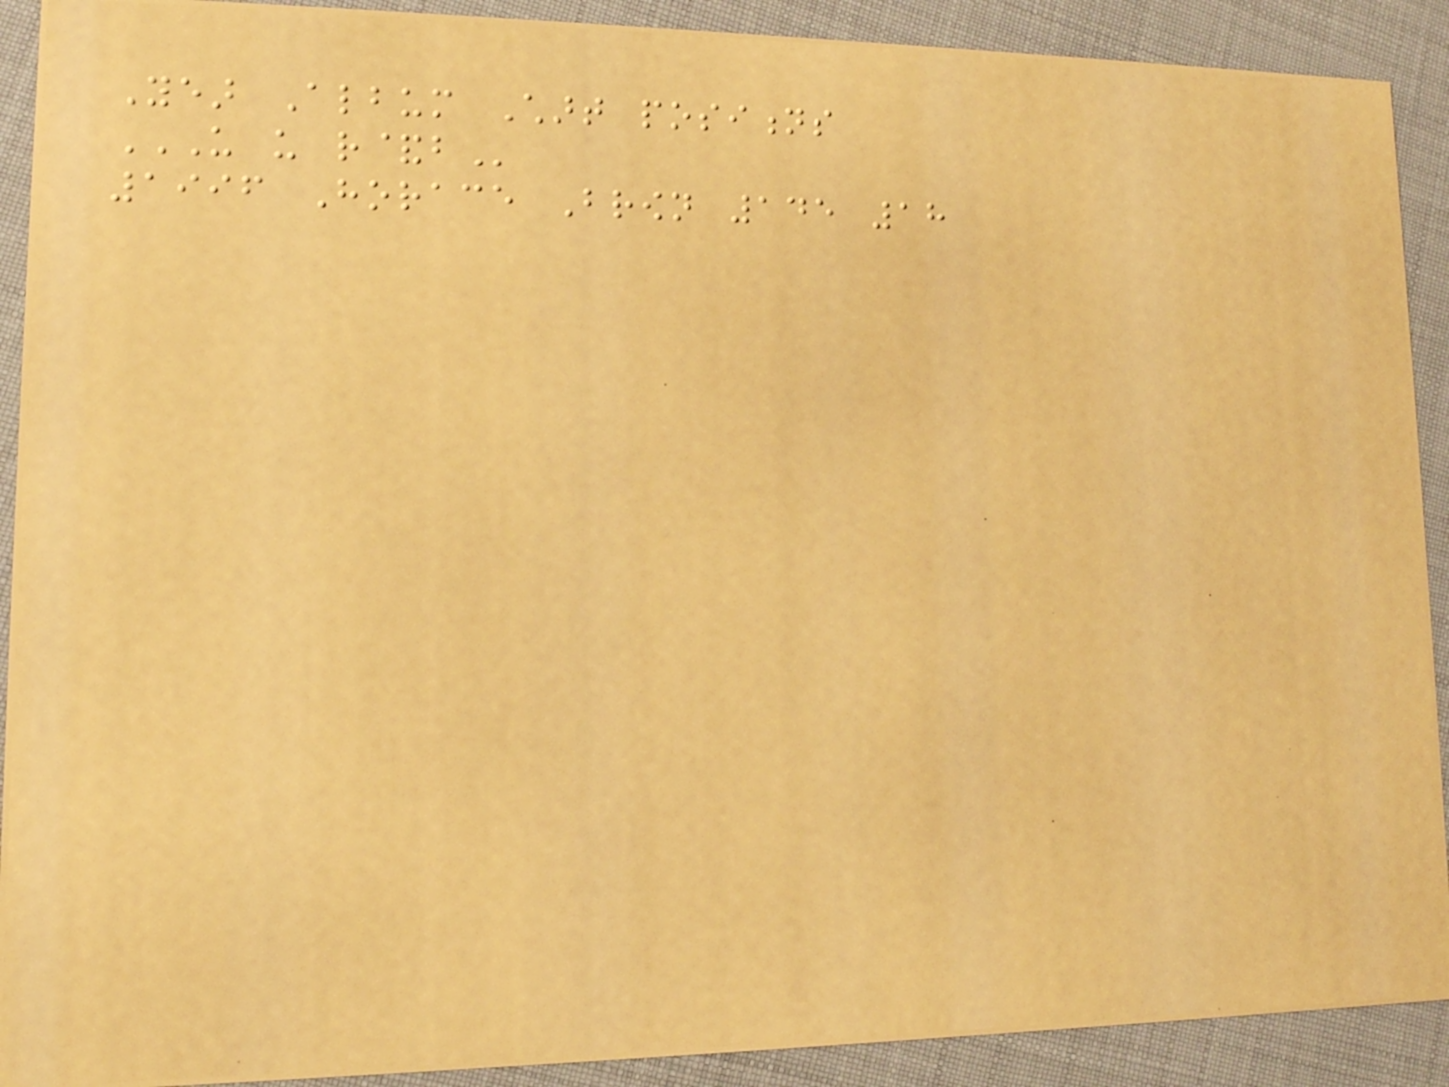Year Album Chart positions
US US R&B
1996 Horace Brown 145 18
